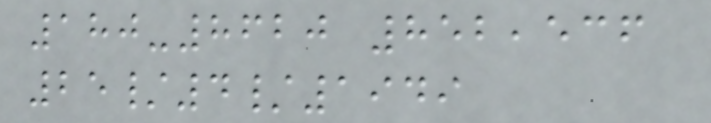180-8620 852,536
25/4/1949
